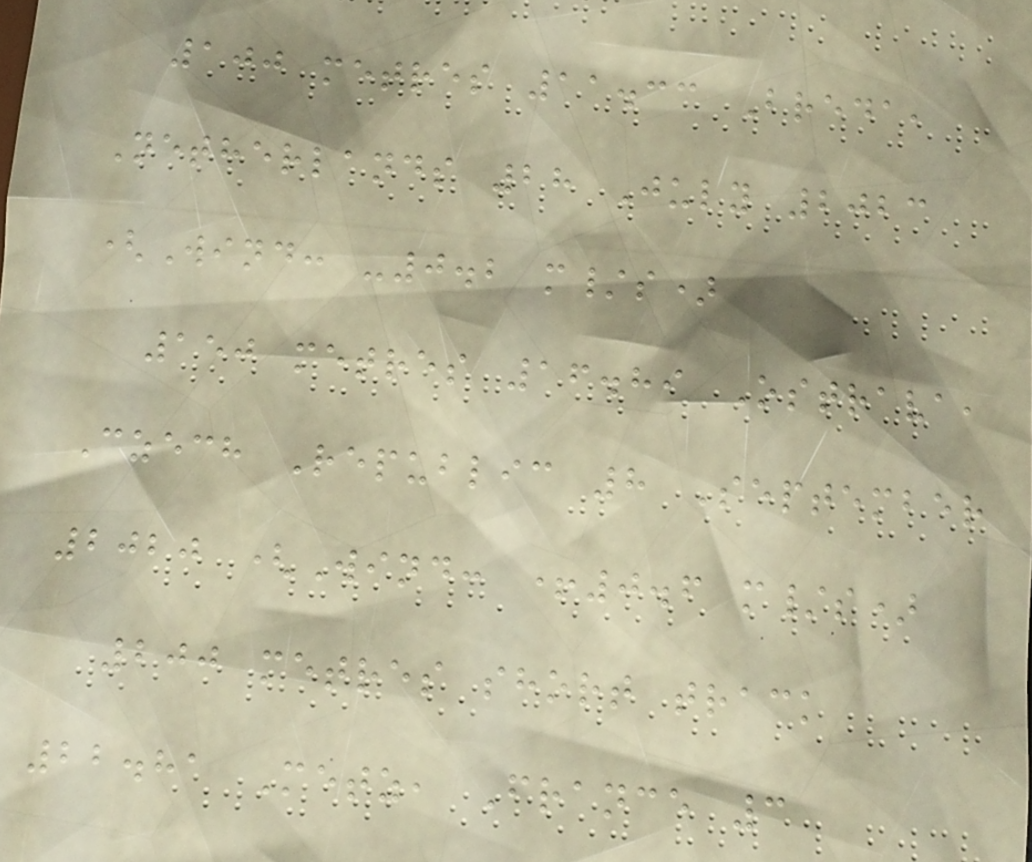100 metres 11.33 Breda,
Netherlands 28 July 2023
(Wind: -0.2 m/s)
150 metres 16.89 Ostrava,
Czech Republic 8 September
2020 (Wind: +0.6 m/s)
200 metres short track
22.81 Metz, France 3
